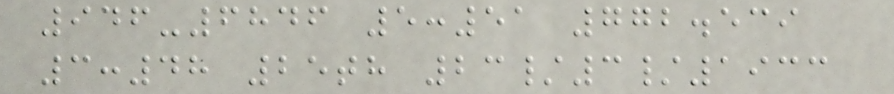946-6846 5:51 772.539
3:48 25th 23/3/1933
